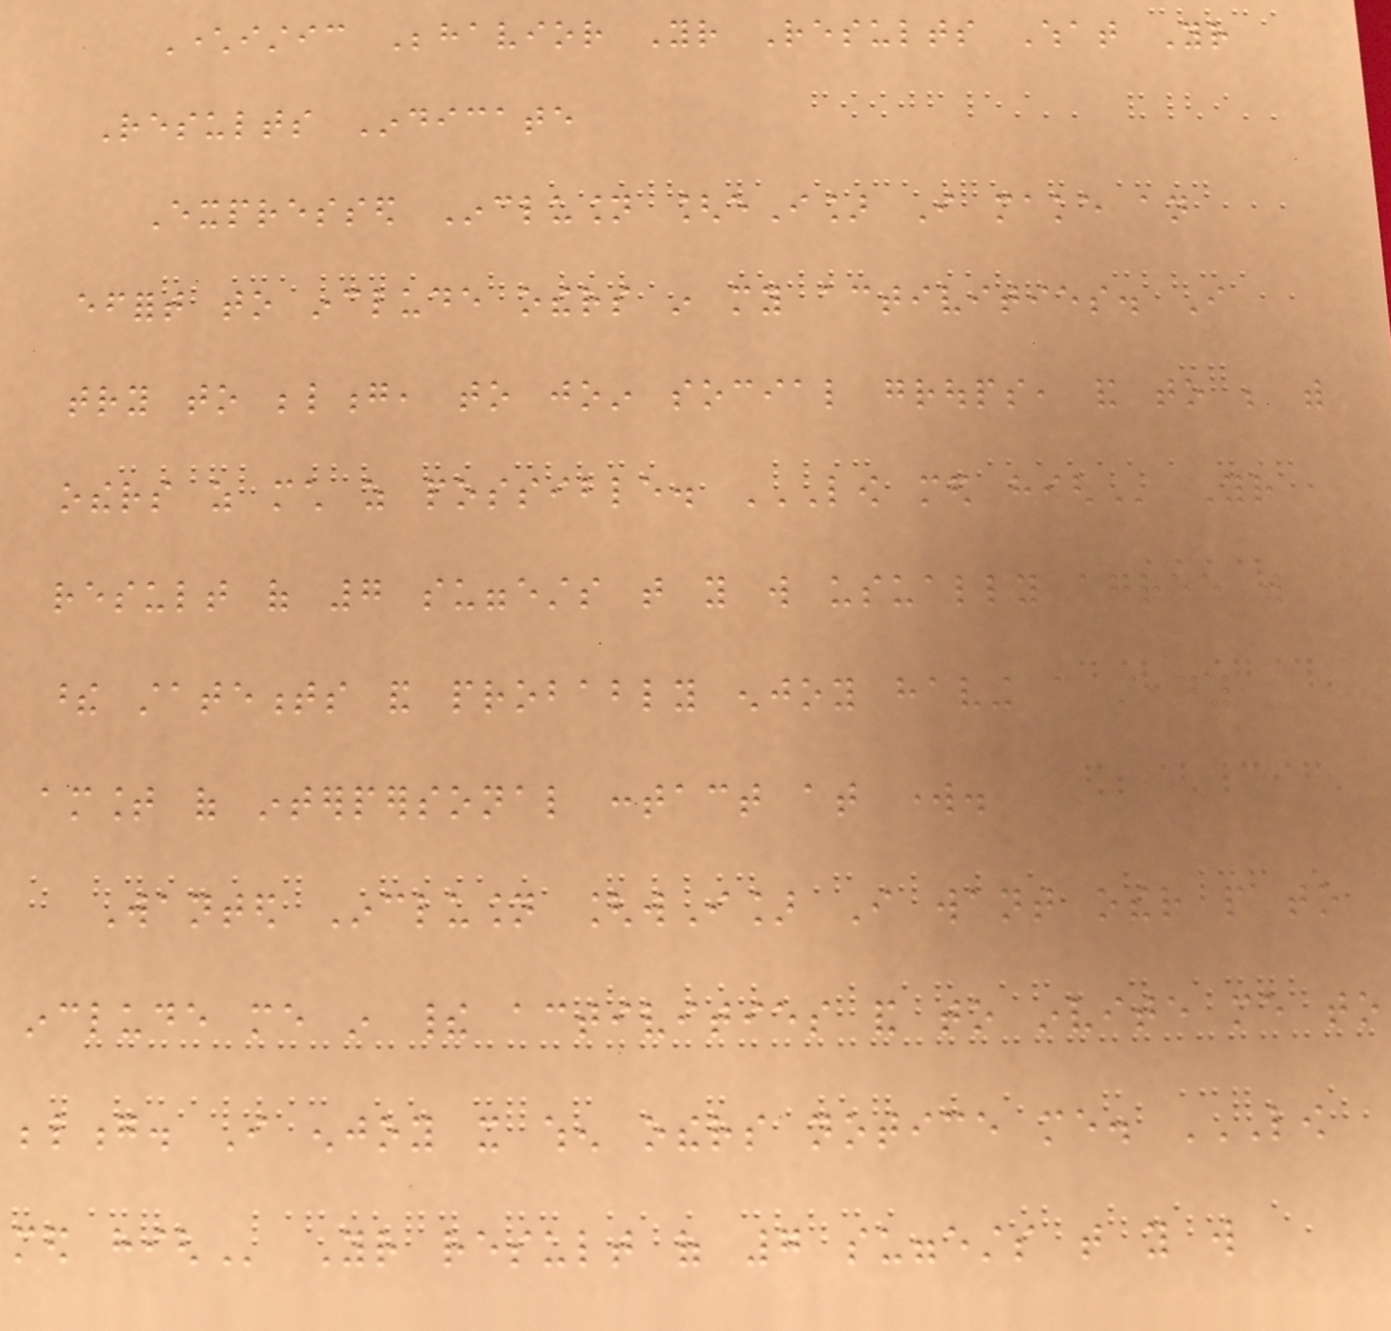Characteristic Behavior Your Results What Your
Results Indicate
Expressed Inclusion [eI] I make an
effort to include others in my activities. I
try to belong, to join social groups, and to be with
others as much as possible. LOW MED HIGH Your
result of 7 suggests that you will usually agree with
these statements and probably enjoy having a steady
amount of interpersonal contact at work.
Wanted Inclusion [wI] I want other people to
include me in their activities and to invite me to
belong. I enjoy it when others notice me. LOW
MED HIGH Your result of 7 suggests that you will
